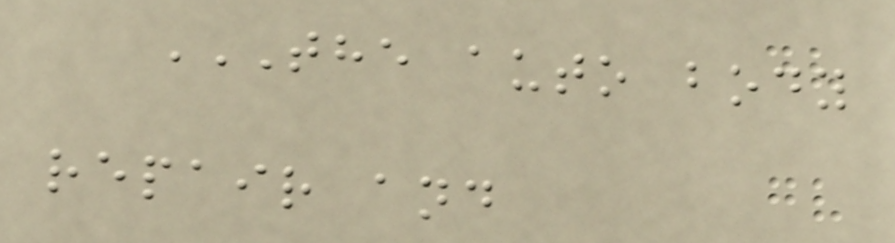THE AUTO BODY
REPAIR AND
